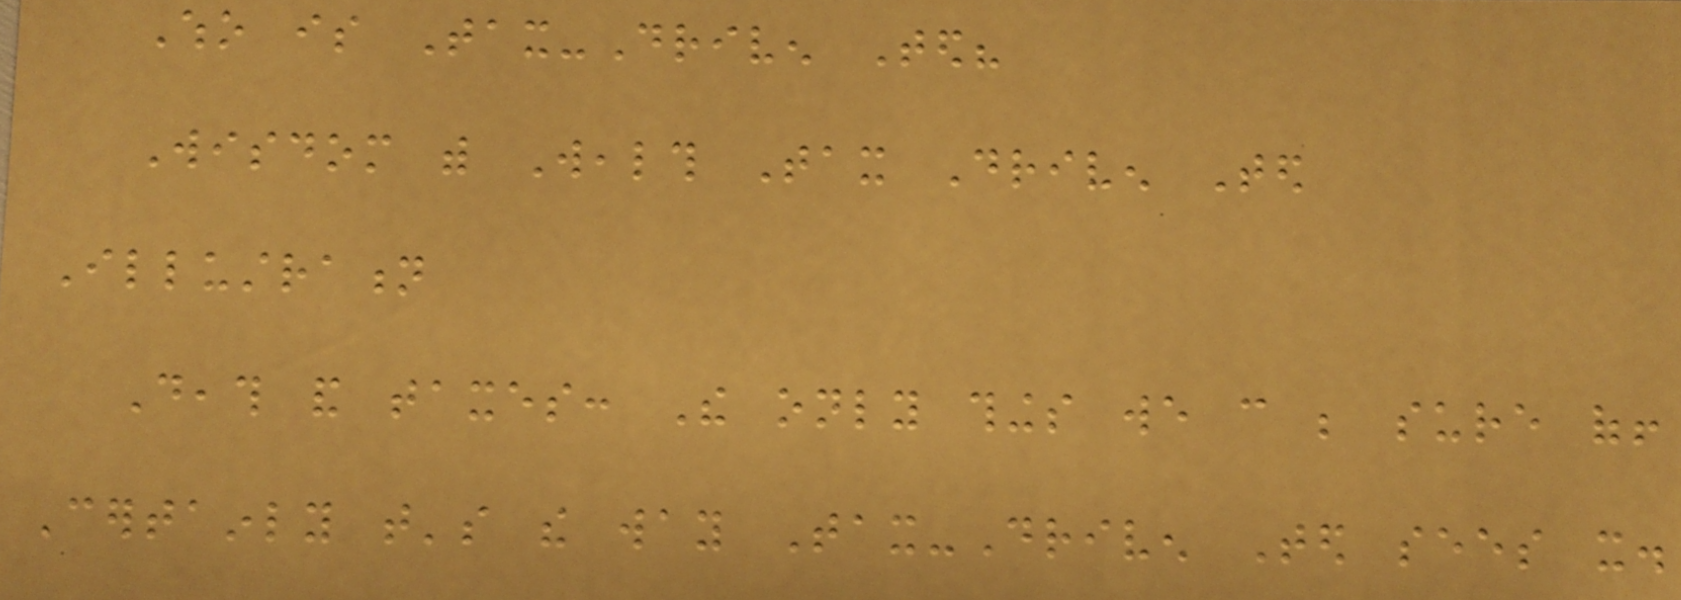Who is Tax-Driven Ted?
Wisdom with Wealth Tax Driven Ted
Illustration
Death and taxes: The only things we can be sure of!
Certainly that's the way Tax-Driven Ted sees it.
